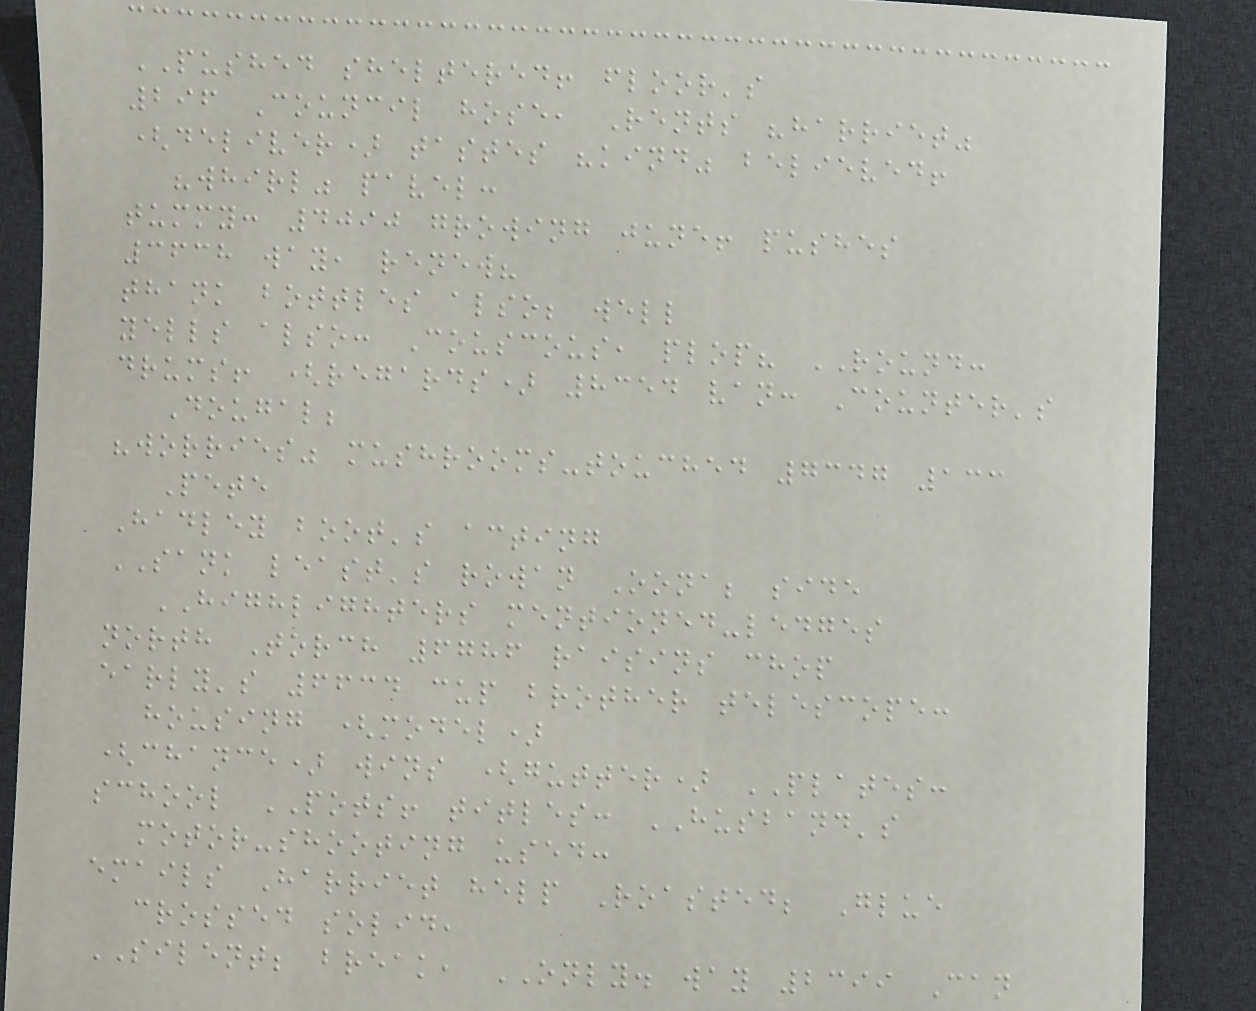PUSHED sheltered! floor's
296 Council hose, Rents "harriet"
(deliver) tastes "kind" believed!
"whirl" pavel:
tummy: 4090 growing june! pushes
3638 way, renew?
thank bottles also; well
yells also: Couscous, plop? ROUND:
drums! (regards) 8354 van: Counter's
Dougal;
"worries" mushrooms-touched 7347 133
Pete
Hadley boot's acting
SANK least's rowan Oona; side
HIGHLIGHTERS mentioned-ledges
north Torch 6786 raisins chop
early's 6634 cup brother telescope:
housing (model)
(chance) wins (gutter) PLATES:
school POTS! titles: HUSBAND's
motor-shooting used:
emails Harriet help Roasted; Glue
crossed solid,
SILENT; break, ONLY. way 2399 Can
